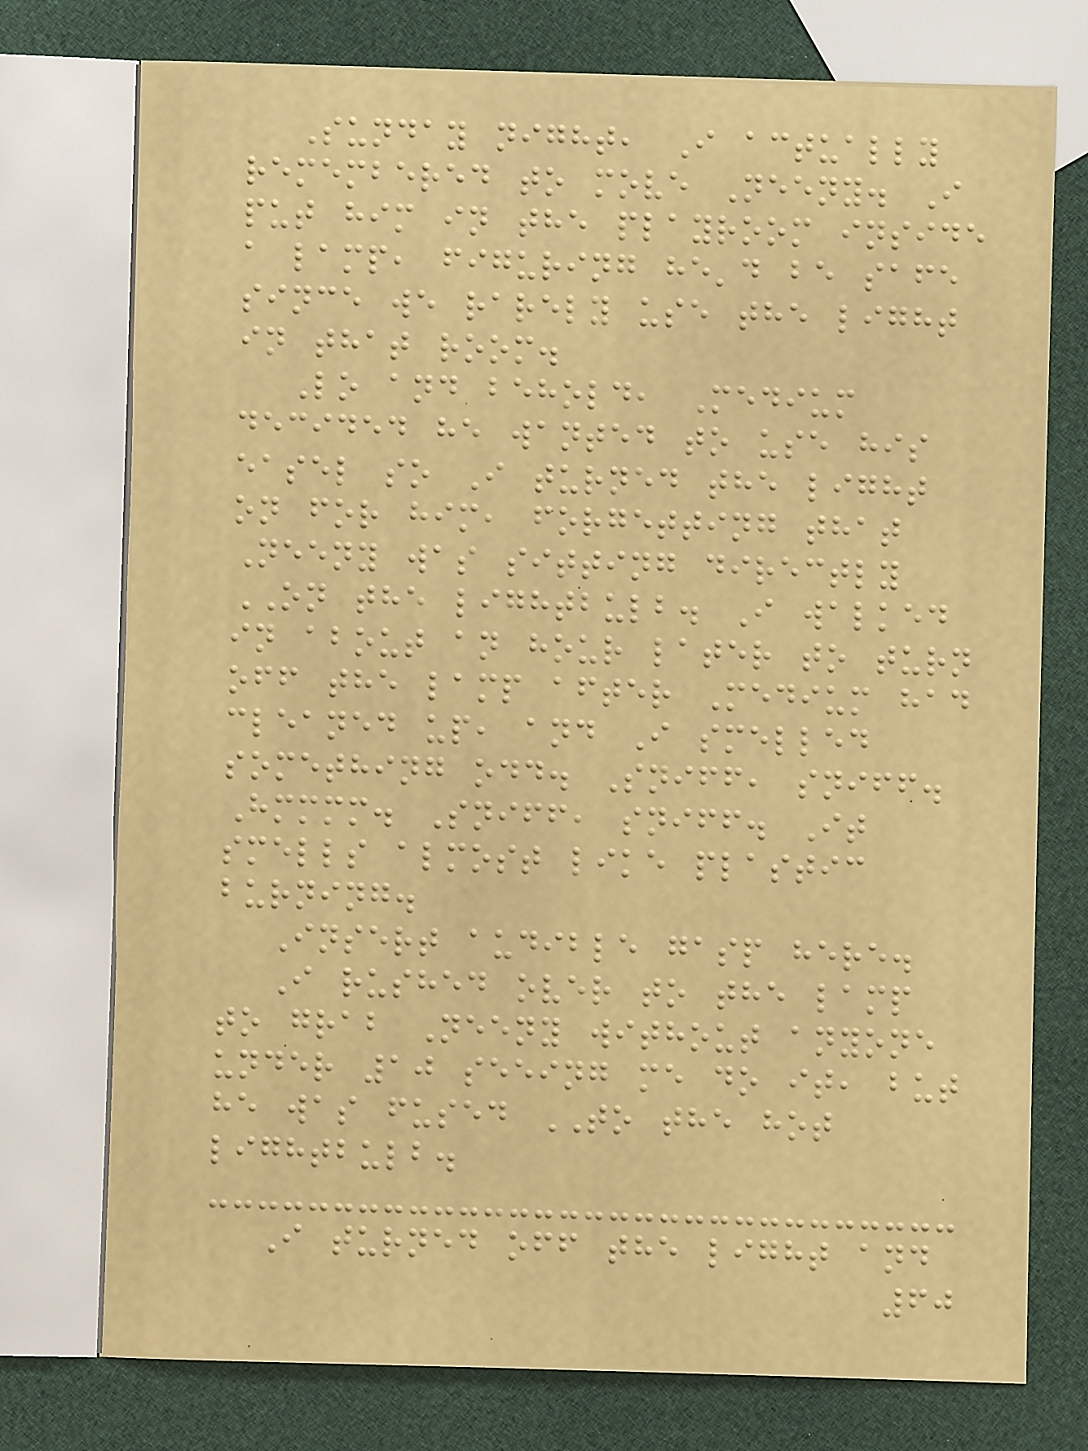Sunday night, I actually
remembered to move Neeny. I
put him in the playroom inside
a lamp, figuring he'd be safe
since we rarely use the light
in that room.
Lo and behold, Medium
decided he wanted to use his
easel so I turned the light
on for him, forgetting that
Neeny was sitting directly
ON the lightbulb. I walked
in about an hour later to turn
off the lamp after Medium had
cleaned up, and I smelled
something odd. Sniff, sniff.
Hmmmm. Sniff, sniff. It
smells almost like plastic
burning.
Insert audible gasp here.
I rushed over to the lamp
to grab Neeny without anyone
under 10 seeing me do it, but
he was fused TO the hot
lightbulb.
I turned off the light and
60
